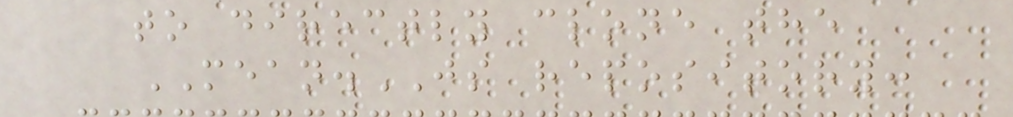to directly clone the
MEAN.JS repository:
